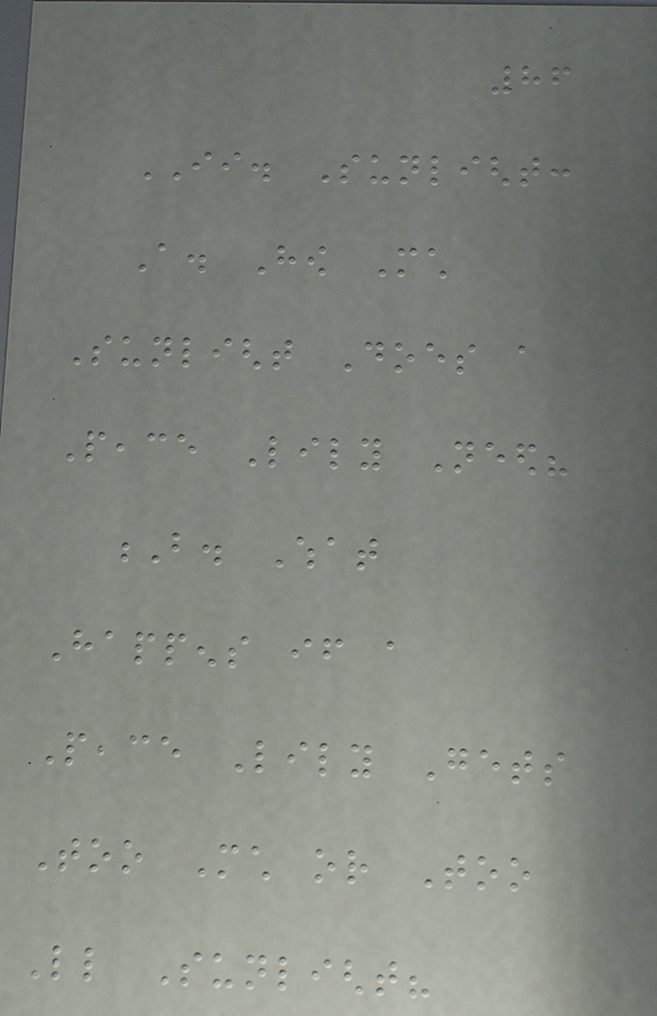86
II. Sunlight:
A. How Much
Sunlight Does a
Peace Lily Need?
B. What
Happens if a
Peace Lily Gets
Too Much or Too
Little Sunlight?
